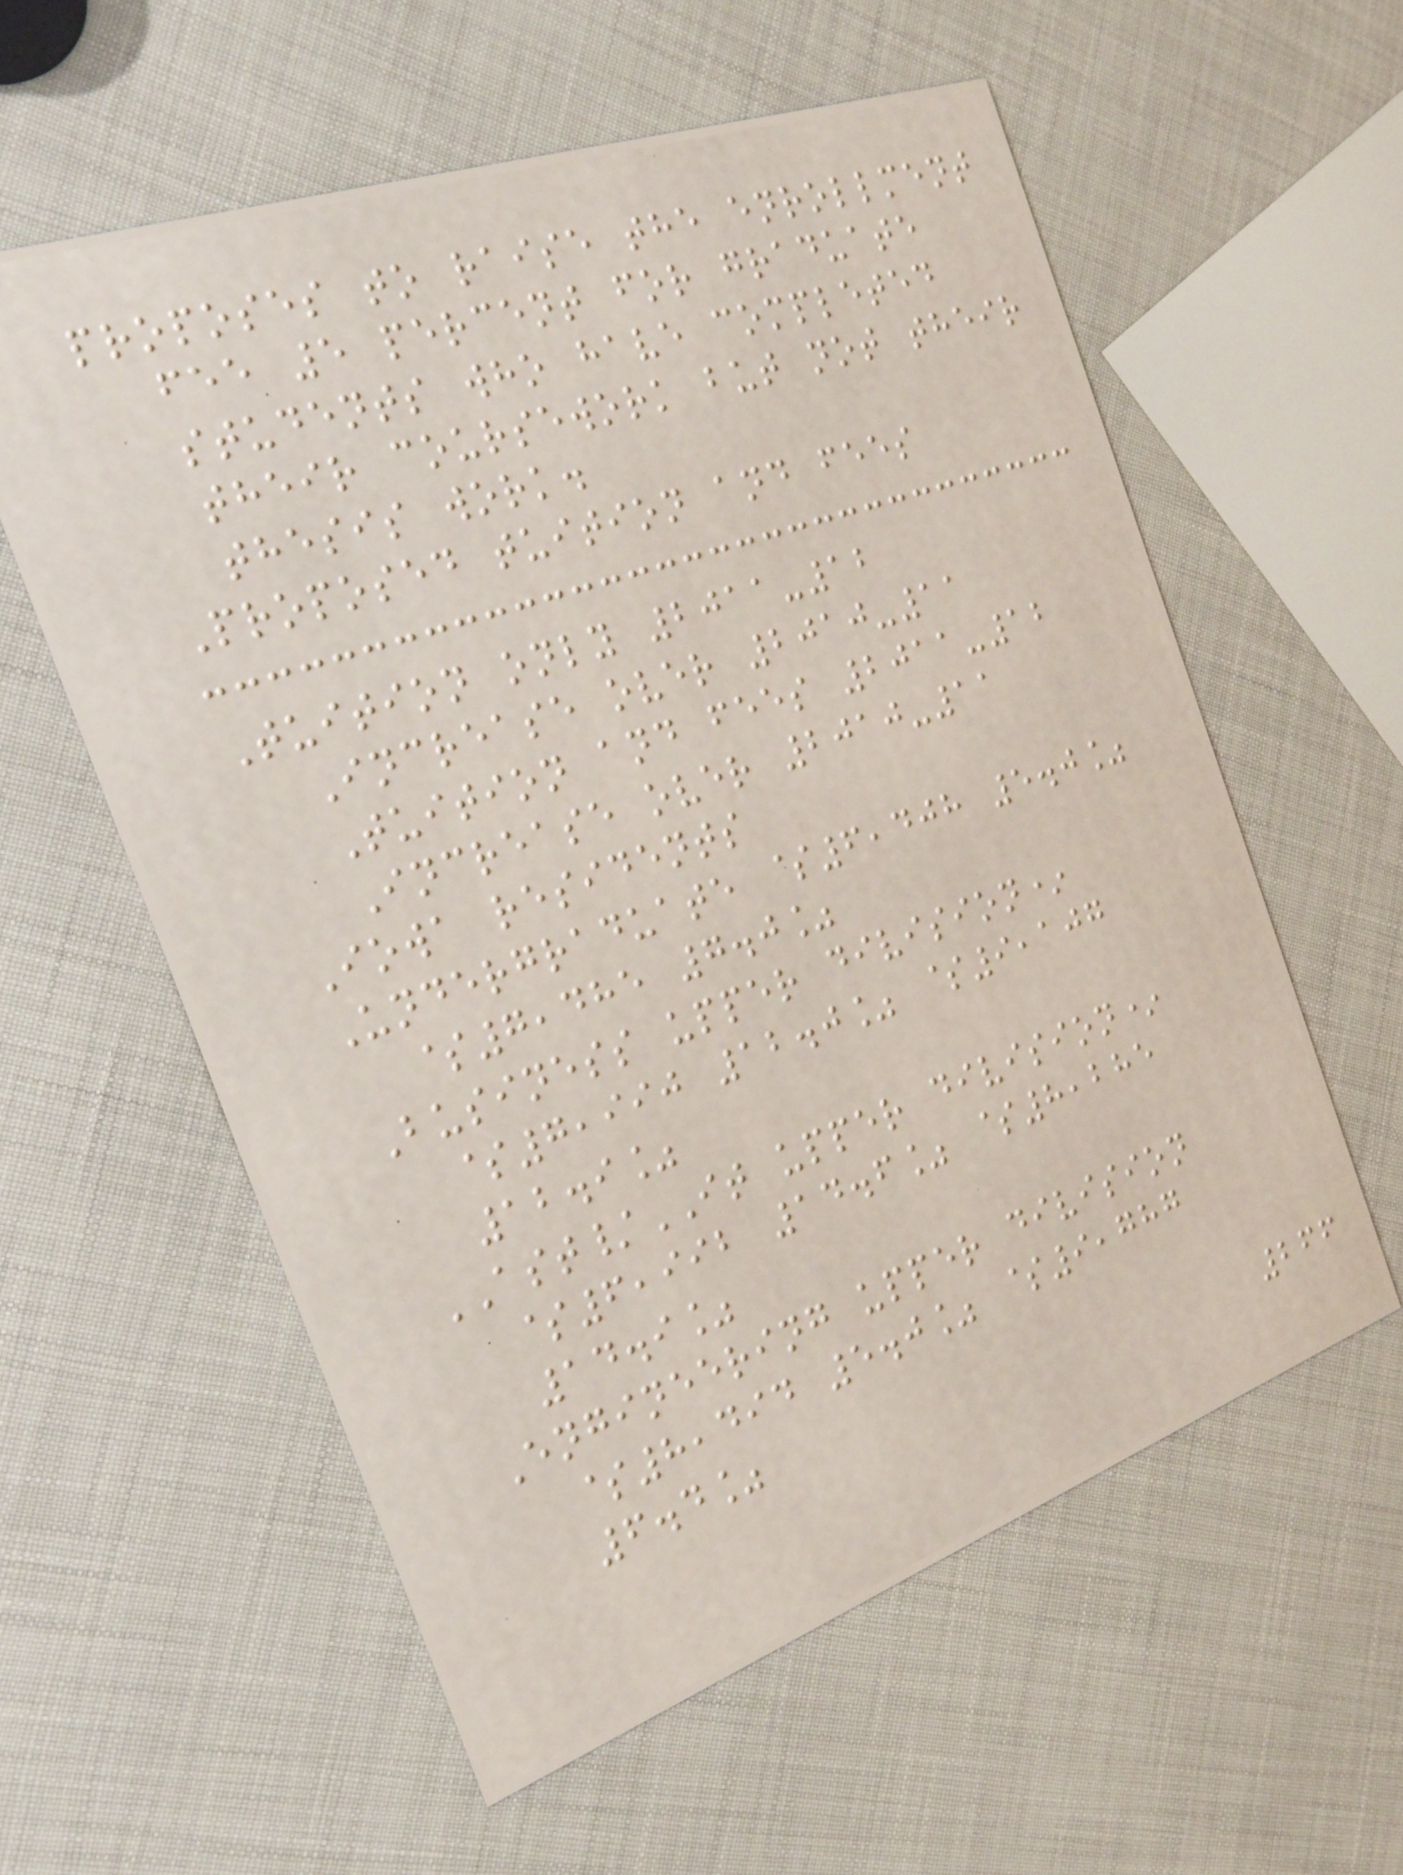proposes to raise the enrollment
fee 5 percent for graduate
students who have completed
their coursework but not their
thesis work.
Proposed tuition and fees
Tuition only 2011-12
Increase over 2010-11
Tuition and fees 2011-12
Increase over 2010-11
Iowa residents
Undergraduate $6,408 5.0%
$7,485 7.0%
Business upper division*
$7,990 12.0% $9,107
12.9%
AST/IT upper division*
$6,992 14.6% $8,285
14.9%
Engineering upper division
$8,494 5.0% $9,787
6.4%
266
